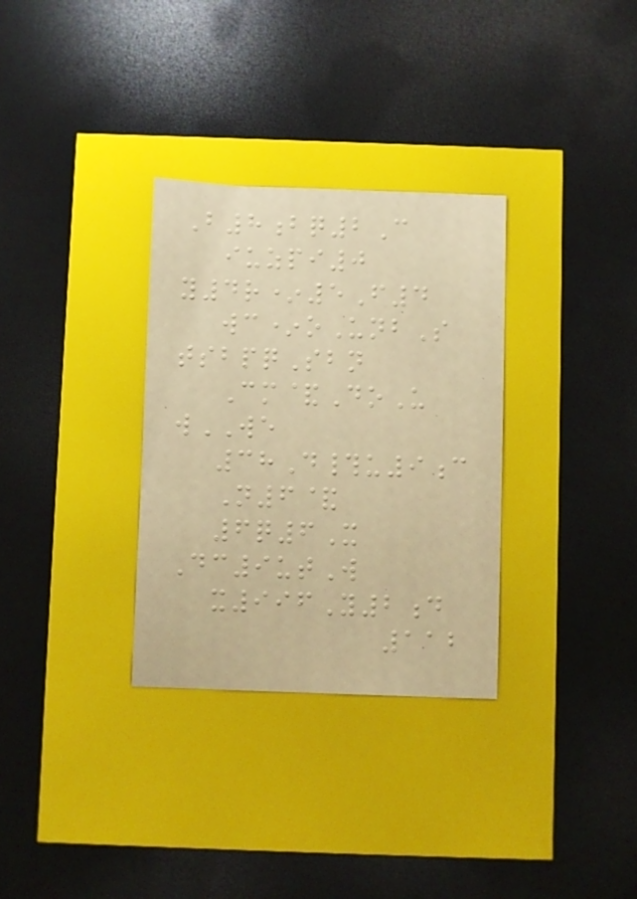B8bq2C
iuzpi0
y4r*5F4
wc*oUnbS
tsbpqSbn
Cm&DoU
wWE
38D#u9c
N6&
6q6X
Dc9utW
x996Y2d
112
